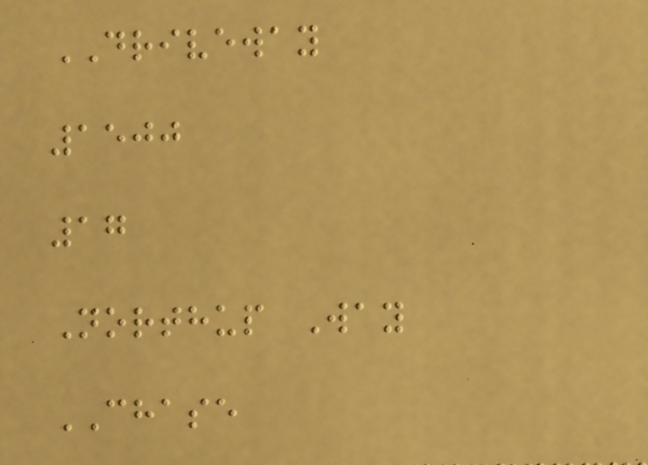DRIVEWAY
1500
17
Northup Way
CHASE
